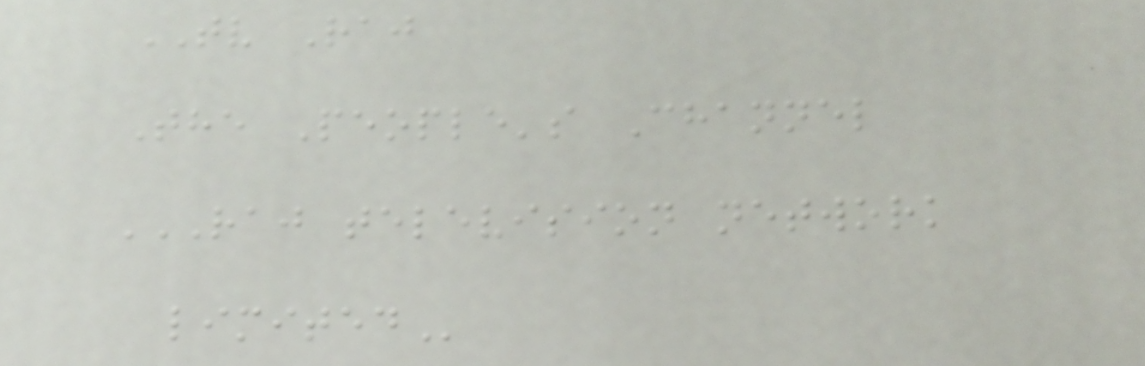TV Raj
The People's Channel
RAJ TELEVISION NETWORK
LIMITED
